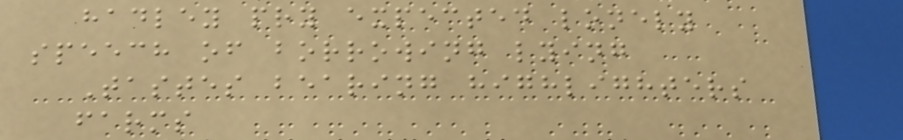hadley pry expected lonely
speech of borrowing lying
Tastes bearing highlighters
farms
